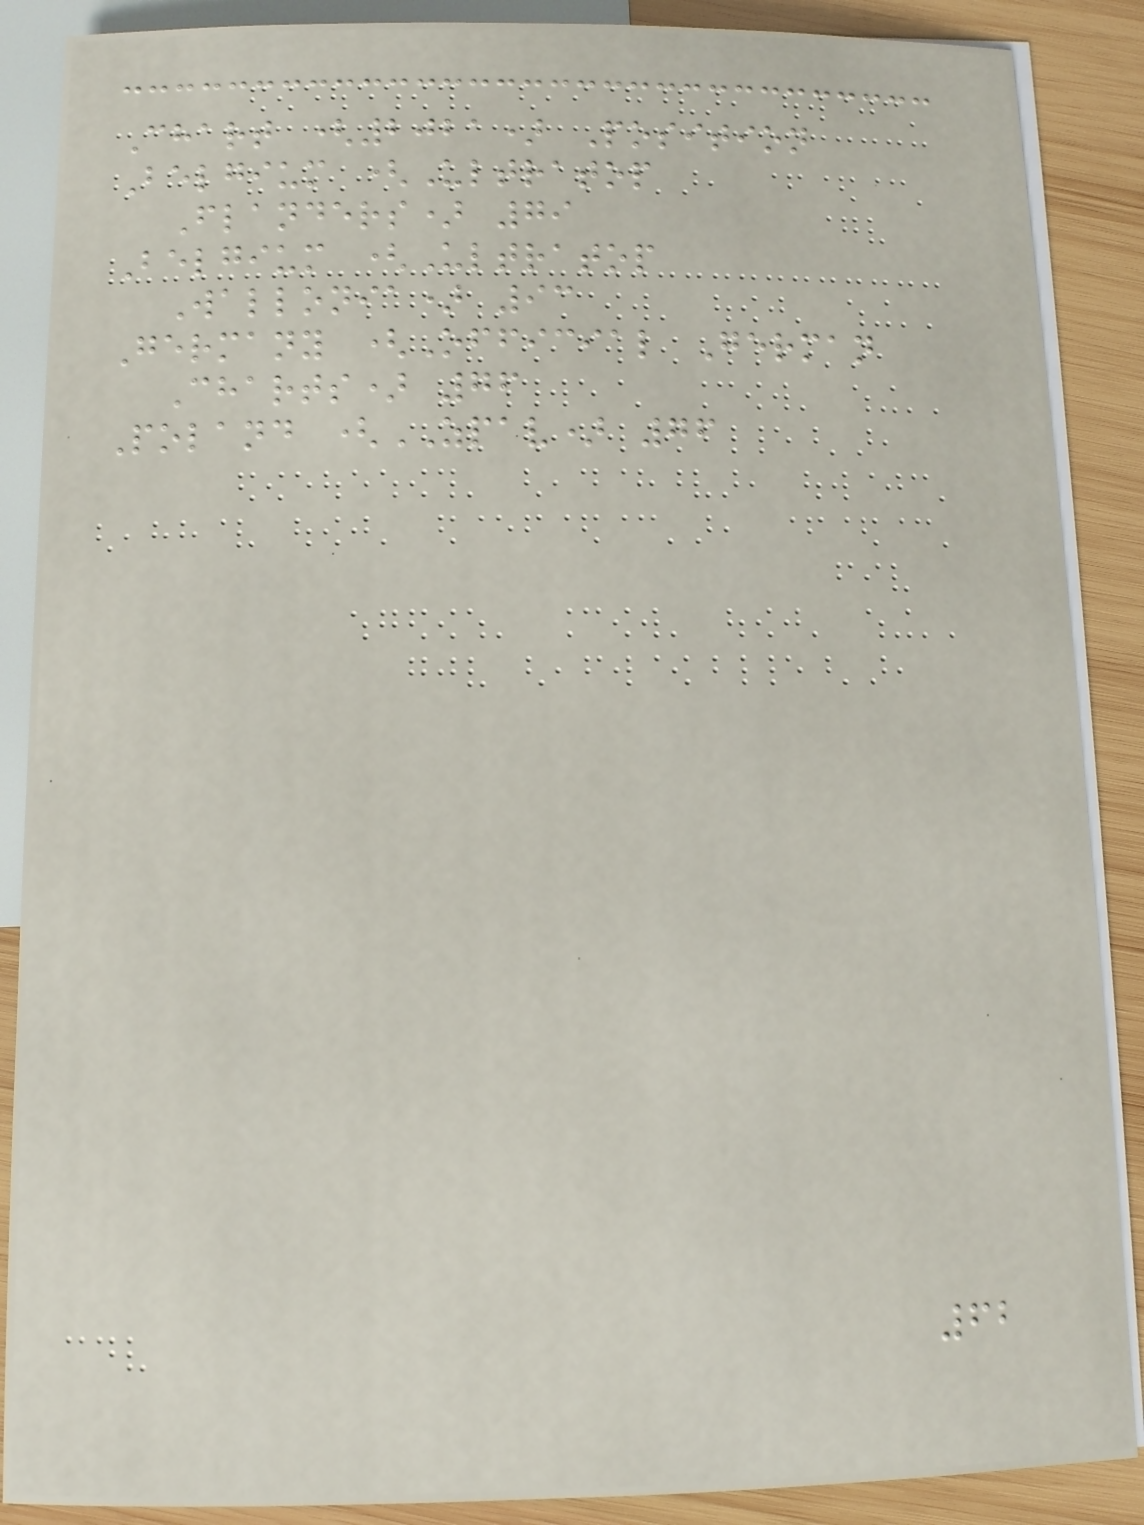Chart (2021) Position
Belgium (Ultratop
Flanders) 79
Belgium (Ultratop
Wallonia) 93
Germany (Official German
Charts) 76
Poland (ZPAV) 76
62
